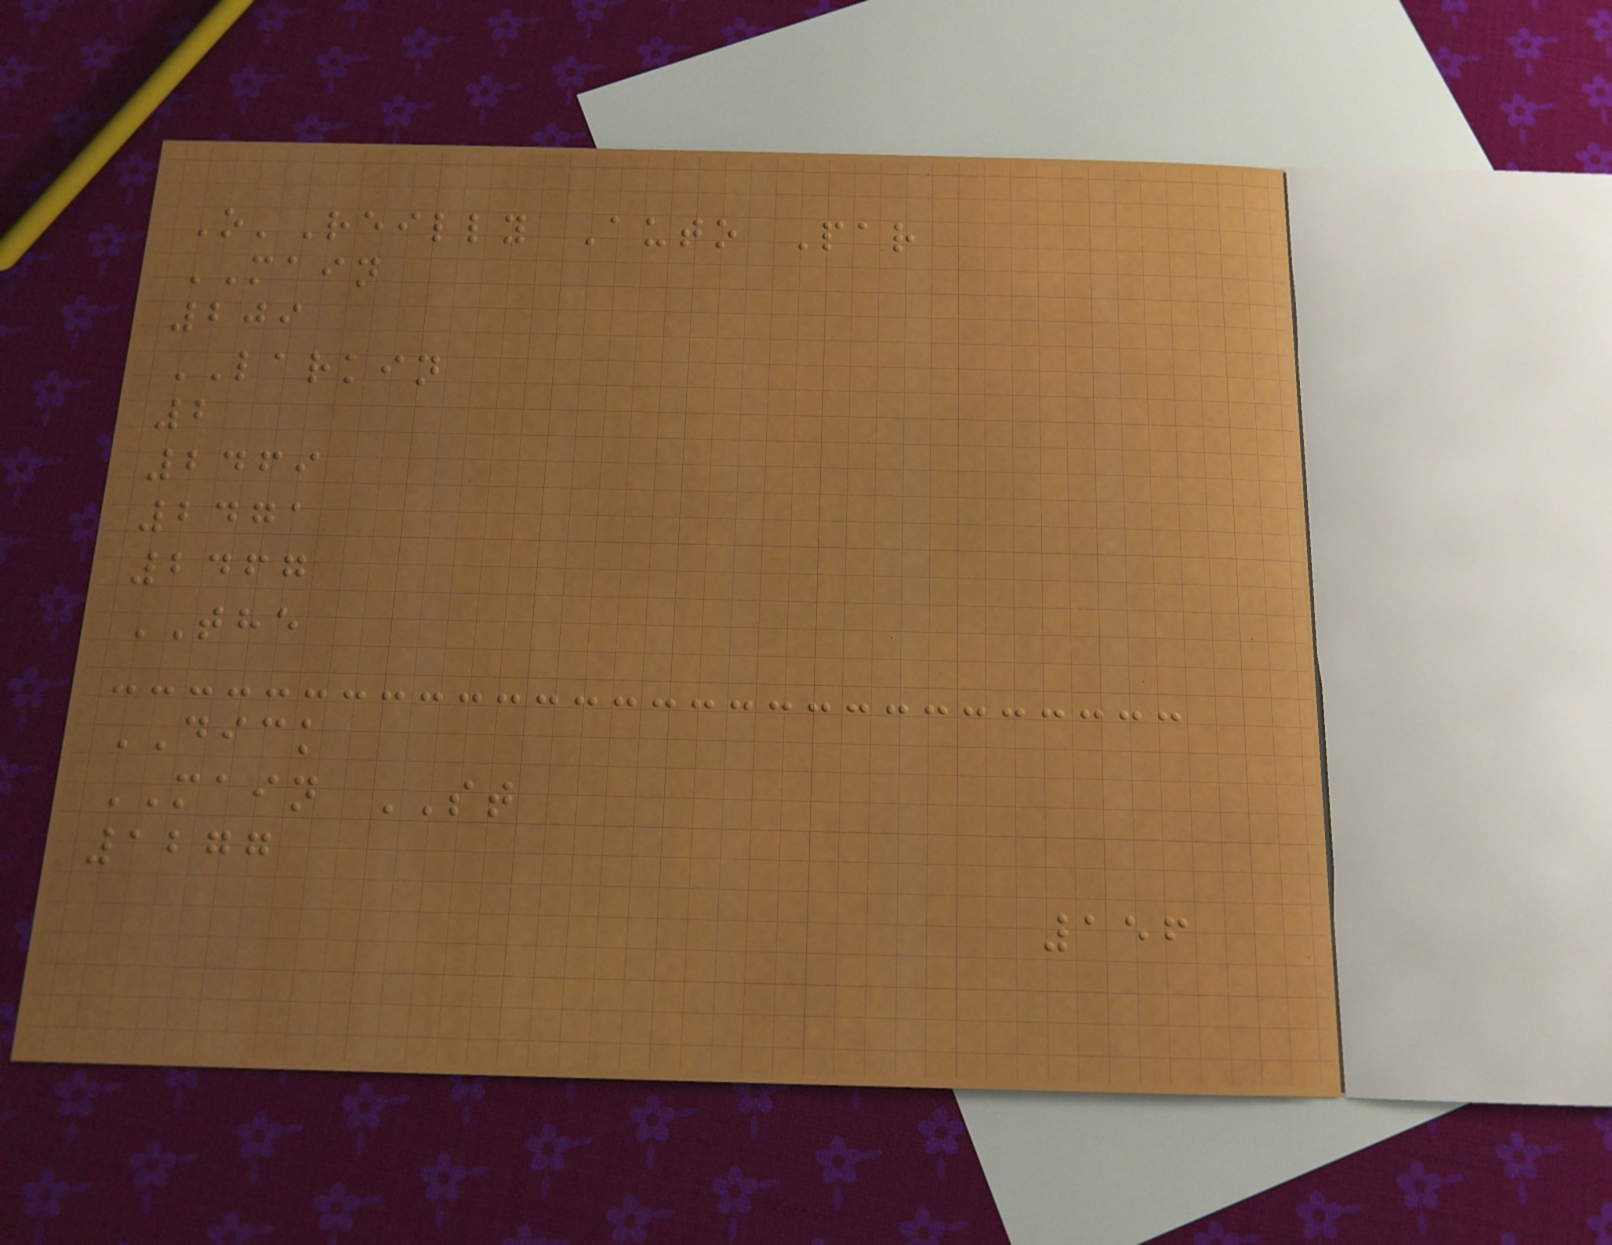O'Reilly Auto Par
MAIN
209
LARKIN
2
2469
2471
2467
THE
DICK
MAIN ST
1277
156
